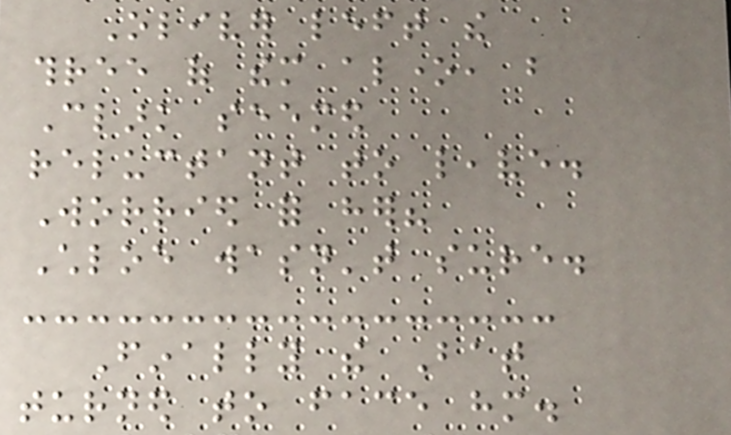Oliver left the
three of them alone, but
Clark seemed
reluctant to leave.
Worried for her?
Chloe wasn't sure.
Finally the Bat
turned to face him.
